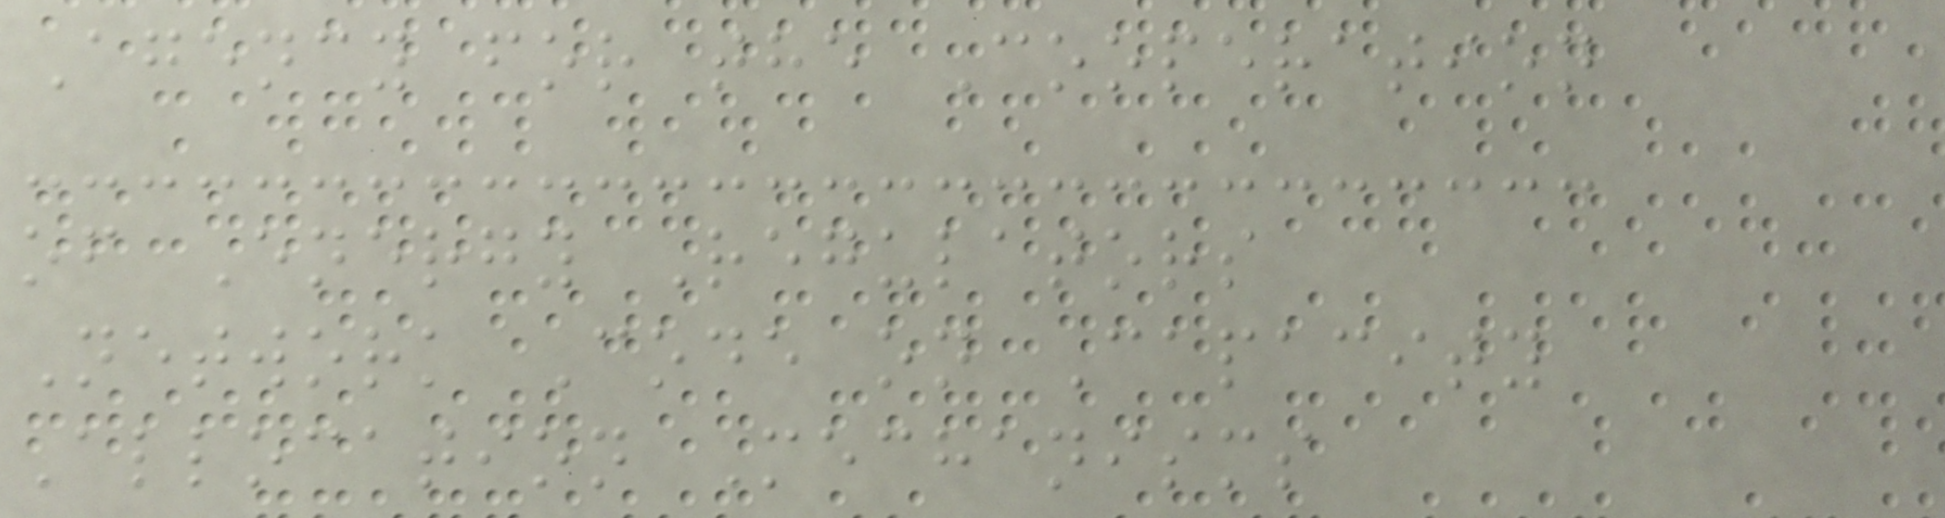Agency for the Cooperation
of Energy Regulators
Network Code on Capacity
Allocation Mechanisms
